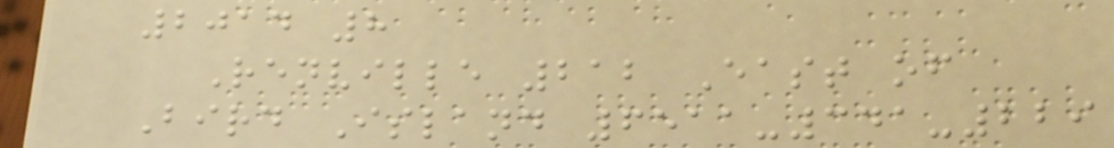2014 8
Renville 212 East of
Bird Island 6511-341-229
